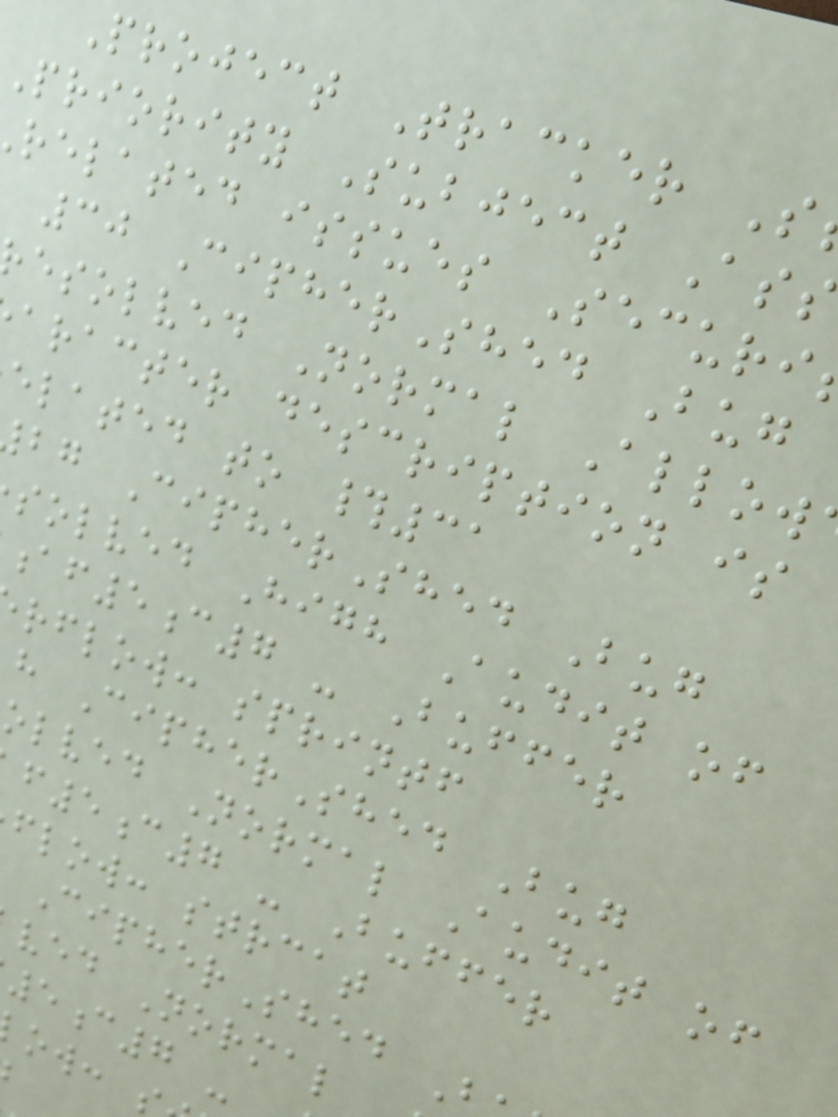Project Tracker S
Priority Subject Ass
related issues Securi
30 CipherShed Bug
esolved Normal Allow
aracter description is
elated to #31
bg CipherShed Bug
solved High Audit of
af5c7 - Buffer
rflow: sprintf
h CipherShed Bug
olved Normal Audit of
f5c7 - Buffer
flow: strcat
CipherShed
ved Normal
5c7 -
